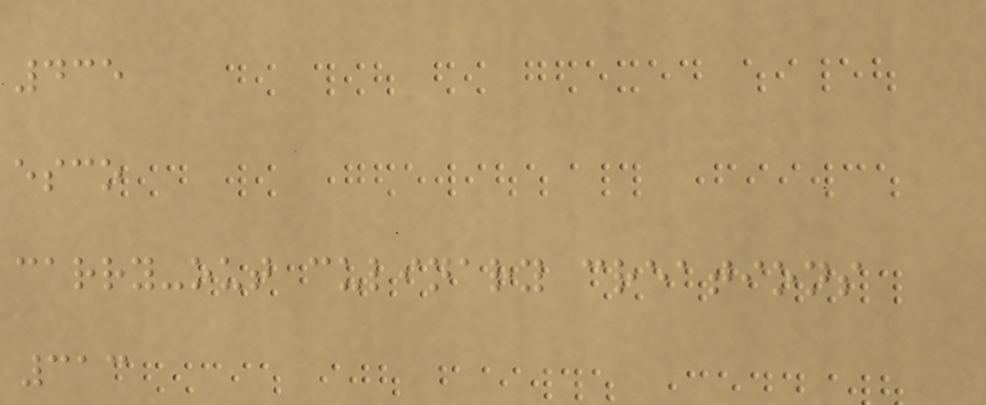435
esco
carry-out culinary creations
313
